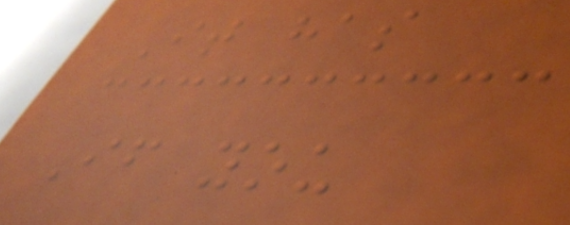It has
If you
